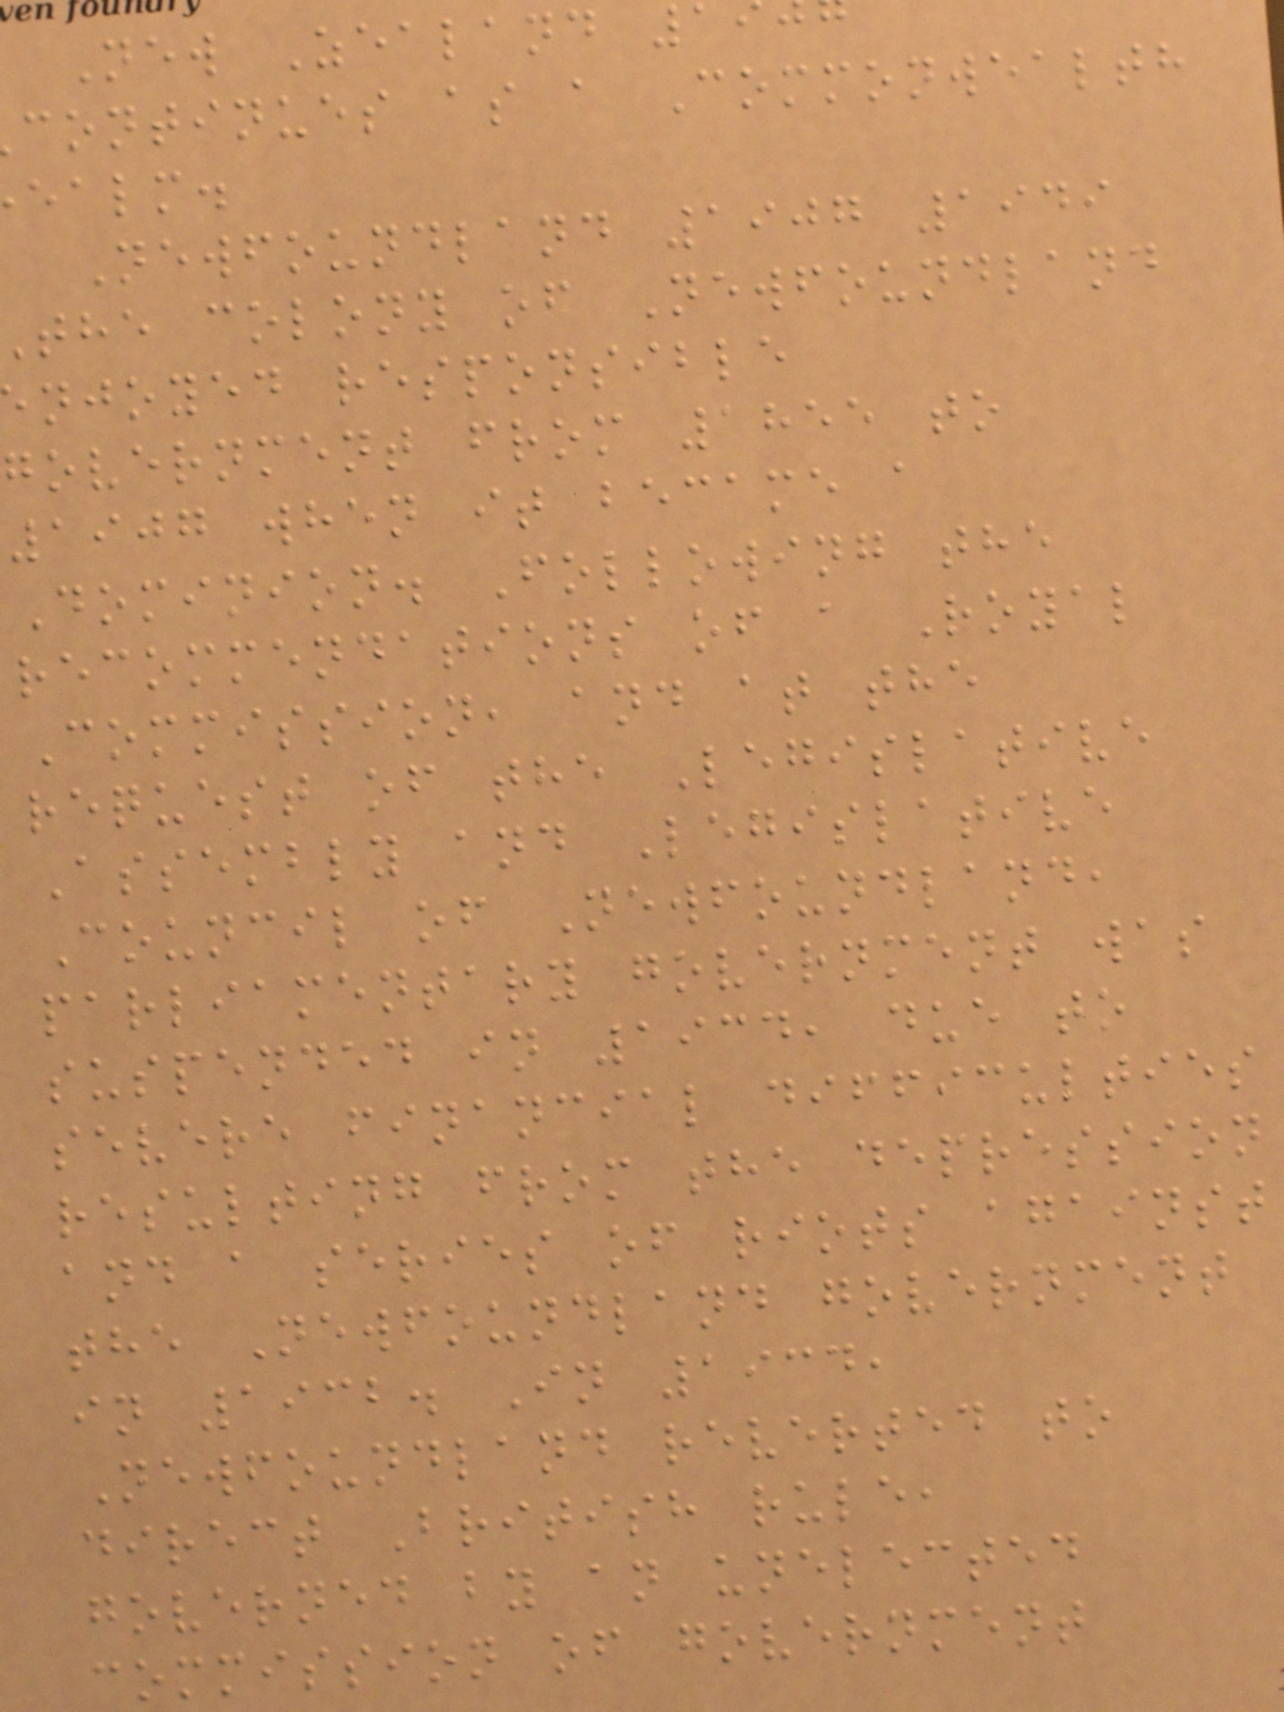New Zealand 1
continues as a Commonwealth
ealm.
Newfoundland 1907 1949
the colony of Newfoundland
njoyed responsible
government from 1855 to
1907 when it became a
Dominion. Following the
recommendations of a Royal
Commission, and at the
request of the Legislative
Assembly and Legislative
Council of Newfoundland,
parliamentary government was
suspended in 1934, due to
severe financial difficulties
resulting from the depression
and a series of riots against
the Newfoundland government
in 1932. In 1934,
Newfoundland reverted to
direct British rule,
governed by an unelected
commission of government
